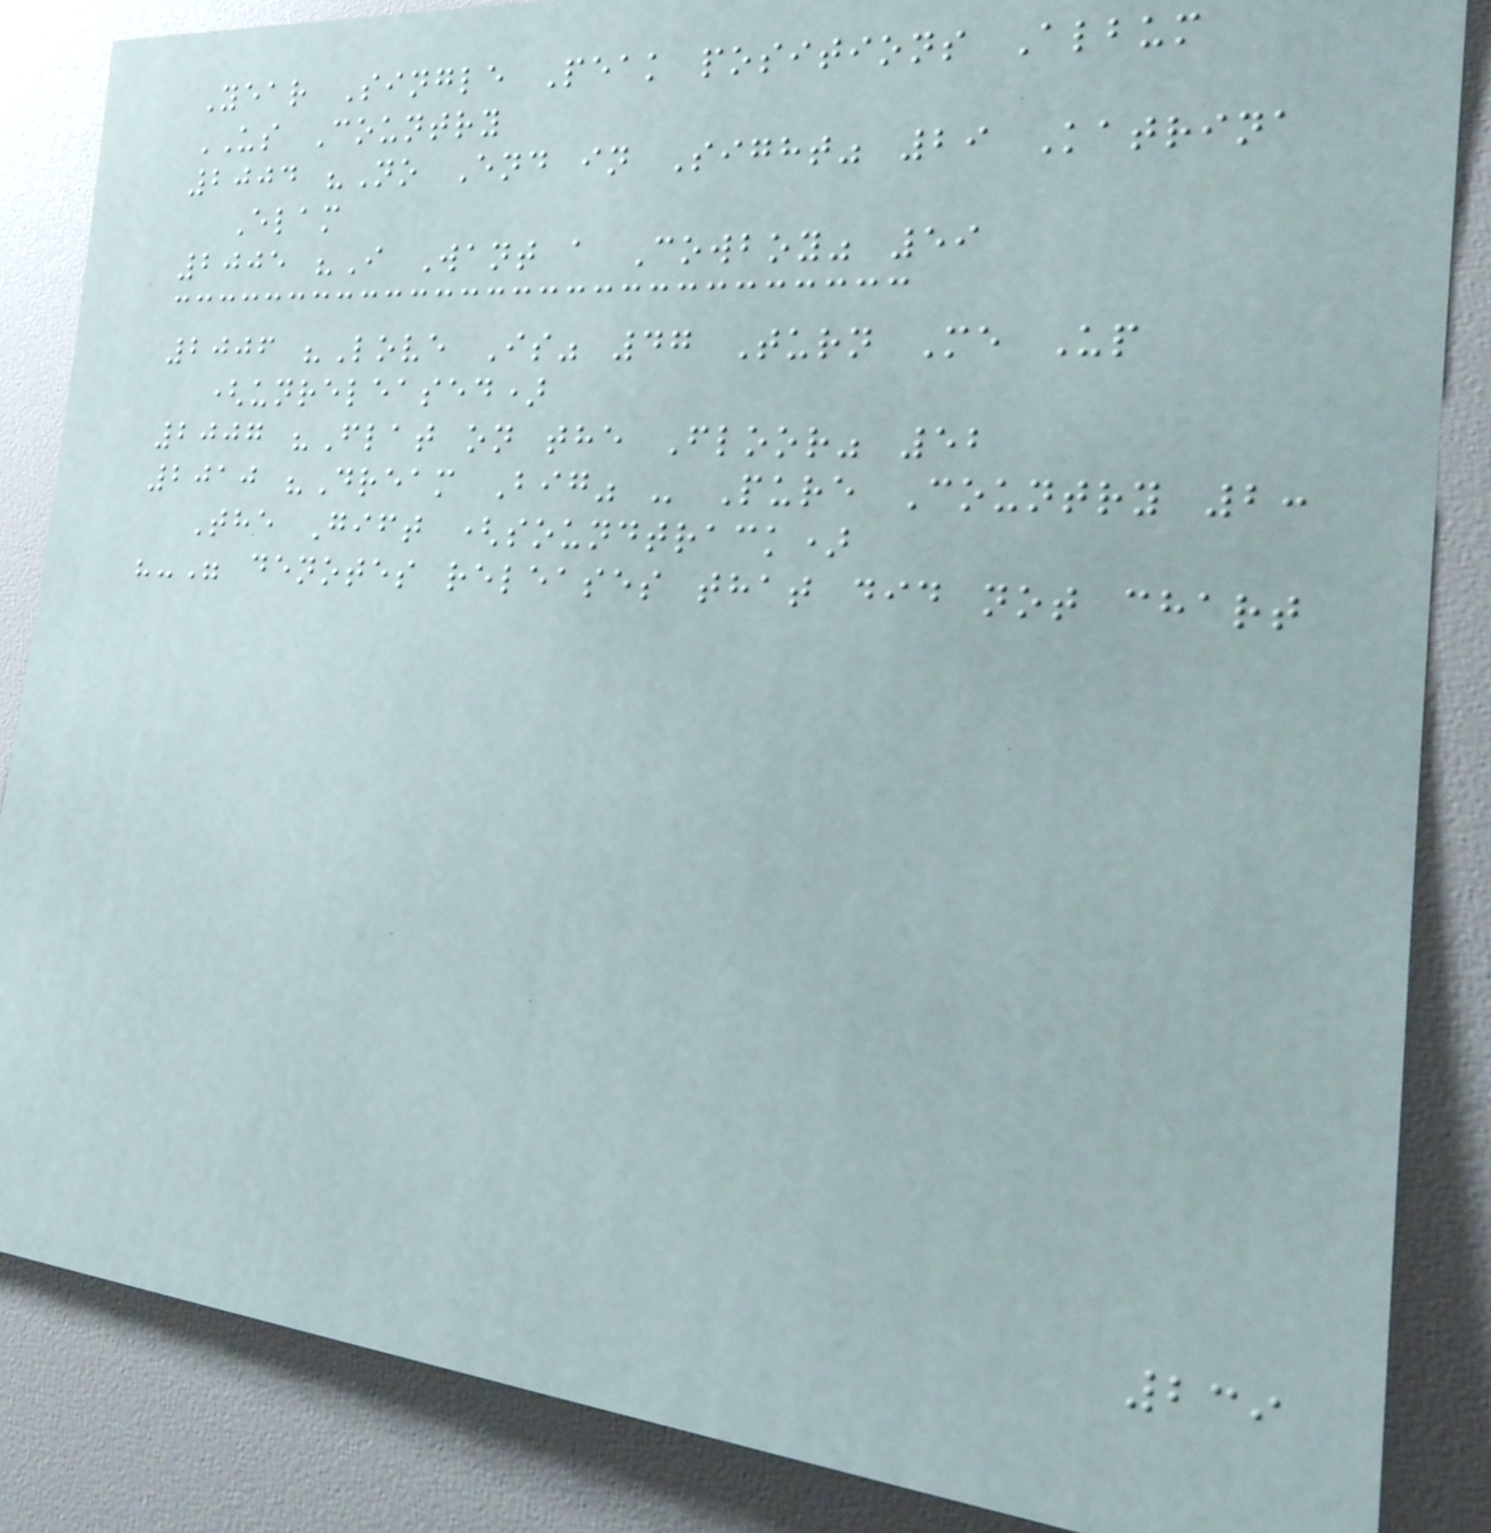Year Single Peak positions Album
US Country
2004 "No End in Sight" 29 Katrina
Elam
2005 "I Want a Cowboy" 59
2006 "Love Is" 47 Turn Me Up
(unreleased)
2007 "Flat on the Floor" 52
2010 "Dream Big" - Pure Country 2:
The Gift (soundtrack)
"-" denotes releases that did not chart
239
